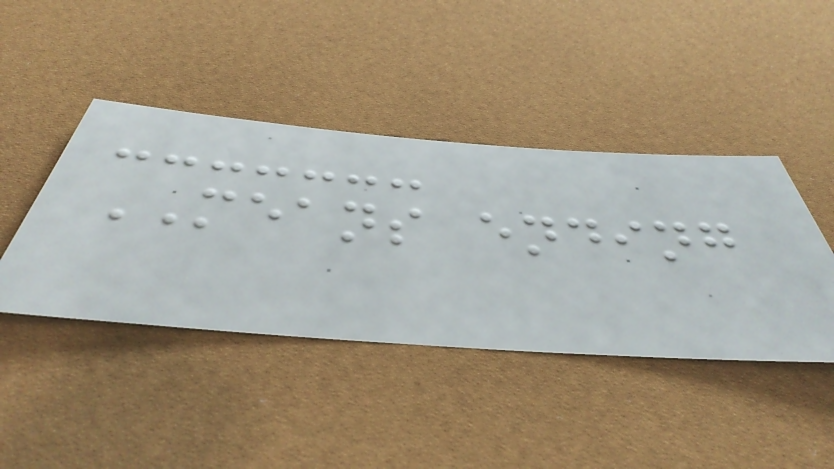MEANS ending
